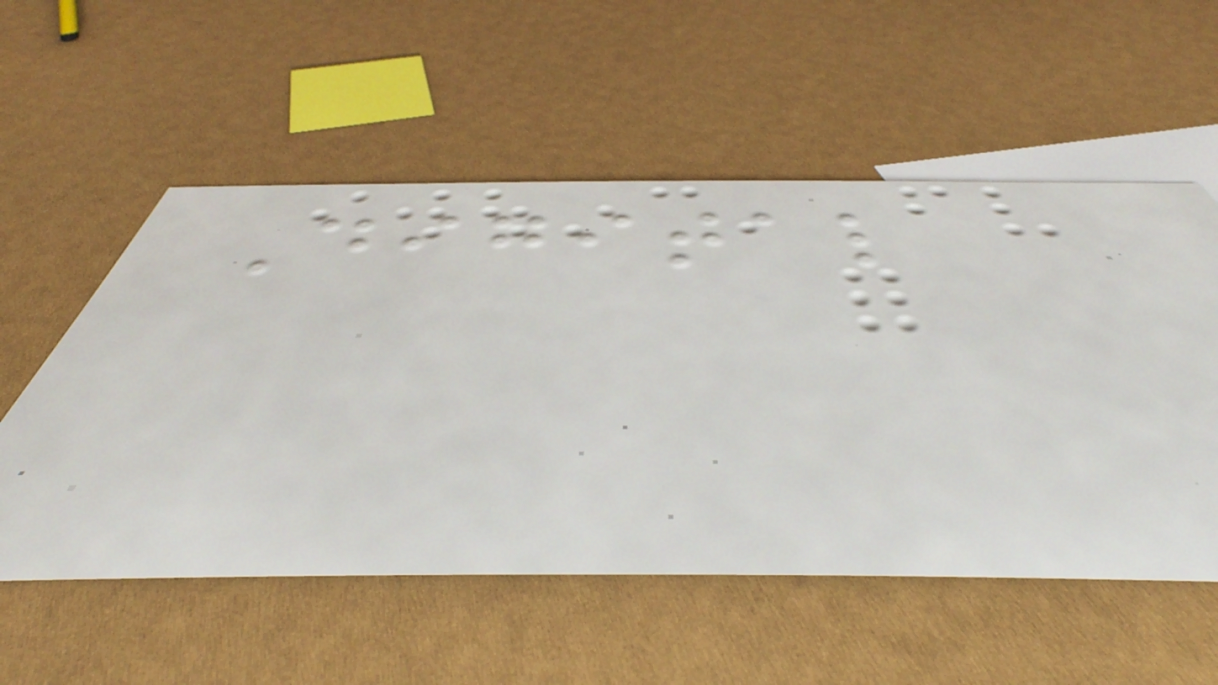Digital
